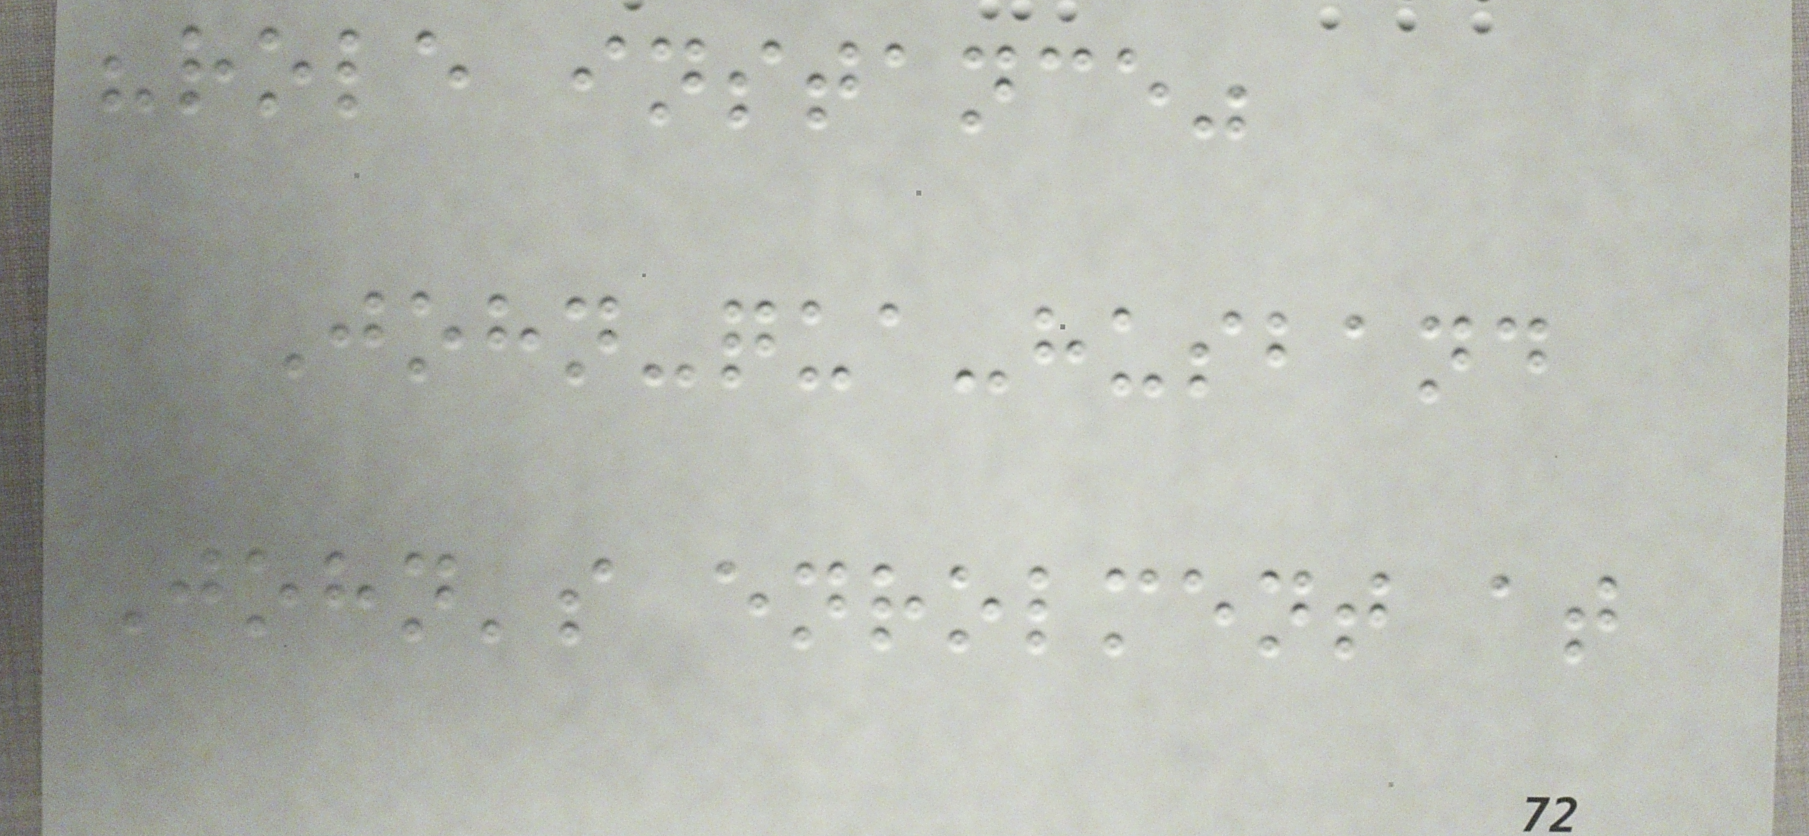"role instance"
John-qua-husband
John's enrolment at
